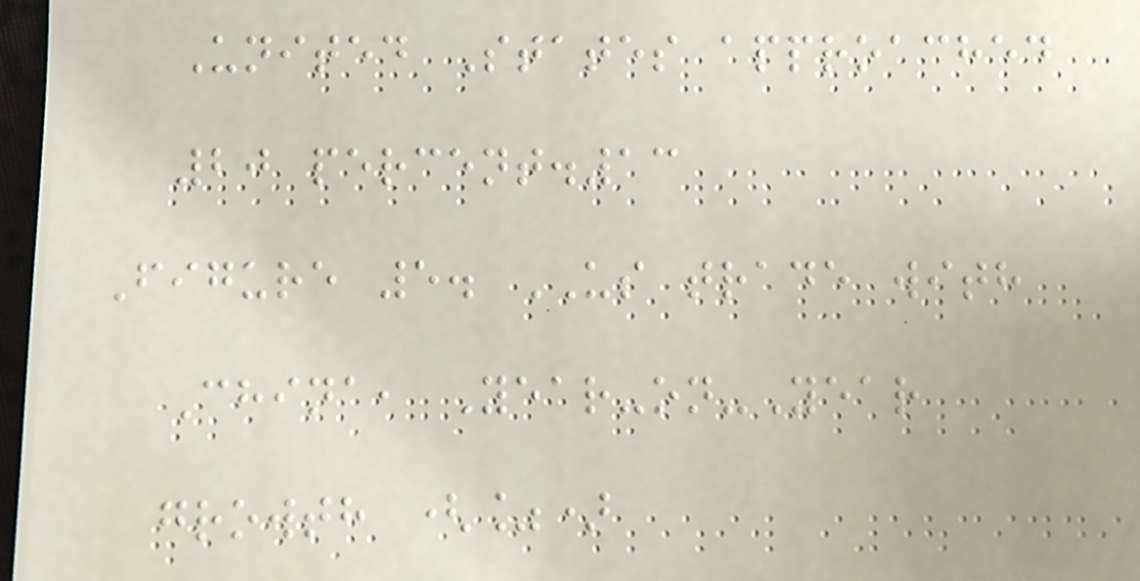United States approached
20 percent.13
Figure 5. US trade with
China, Year-on-Year
growth (%)
